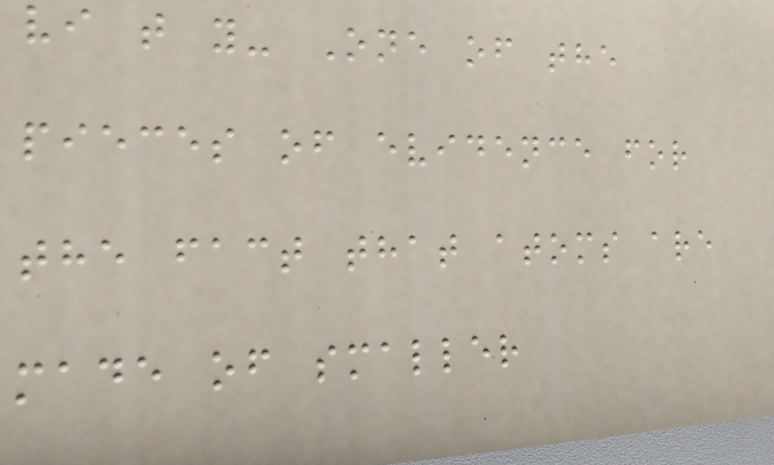vi t y- One of the
pieces of evidence for
the fact that atoms are
made of smaller
